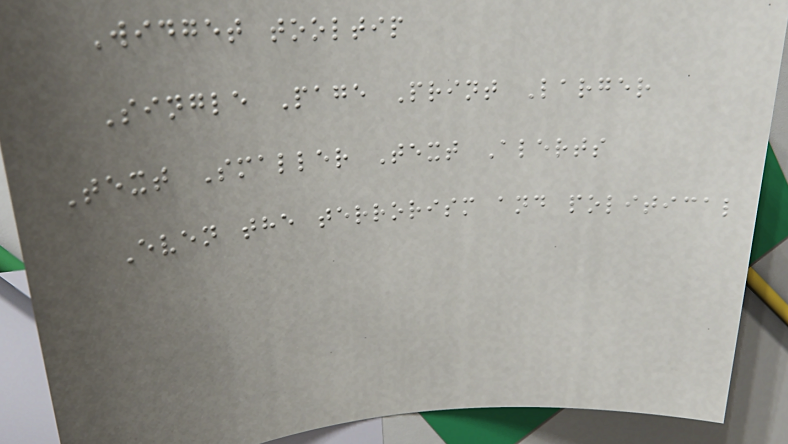Widget tooltip
Single Page Print Larger
Text Smaller Text Alerts
Even the terrorism and political
